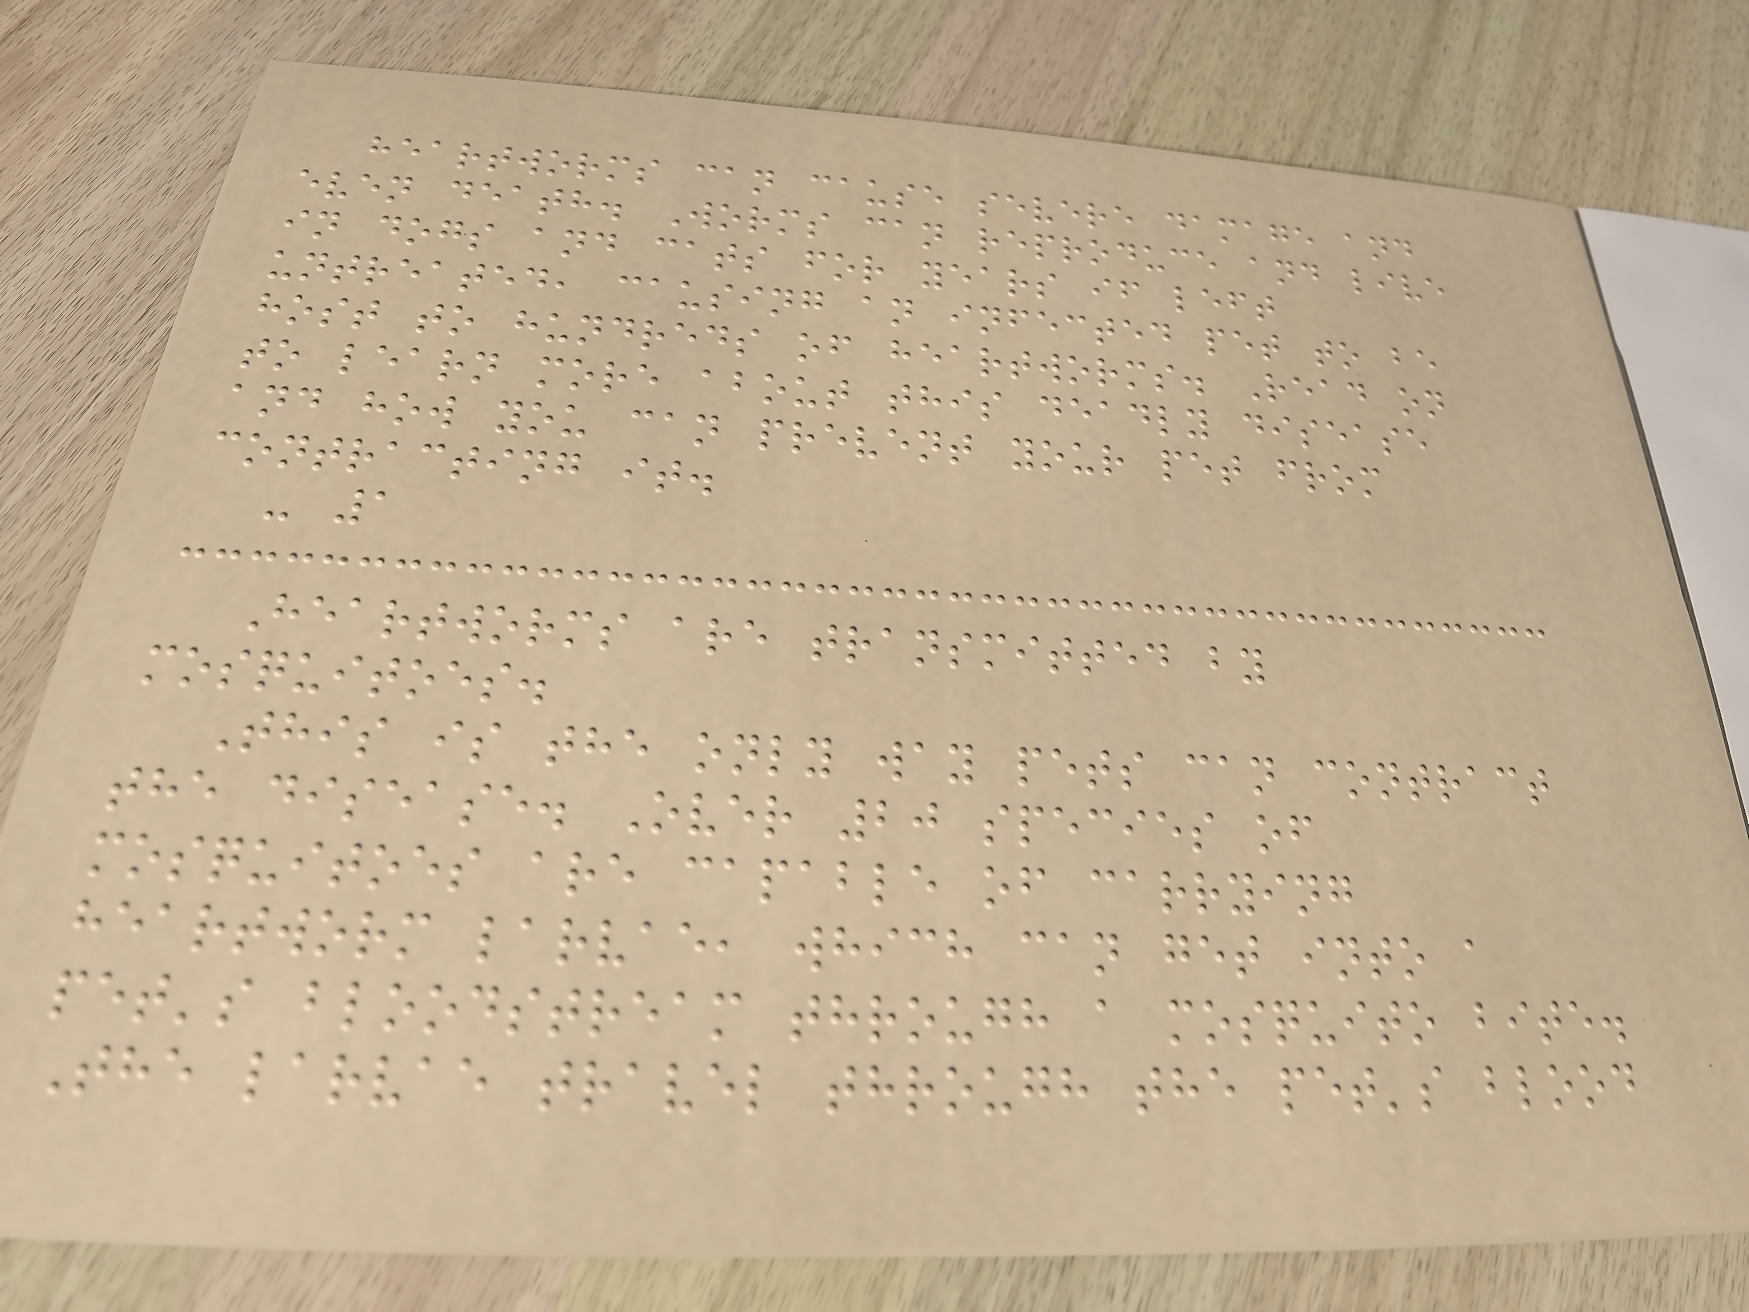heartworms can cause severe damage and
even death. Worms can reproduce and live
in dogs and cats for years if left
untreated, causing an infected pet to be
host to hundreds of heartworms. Read on
to learn more about this deadly disease
and how you can prevent your pet from
contracting it.
- 1
Heartworms are transmitted by
mosquitoes.
This is the only way pets can contract
the disease. Over 20 species of
mosquitoes are capable of carrying
heartworm larvae, which can get into a
pet's bloodstream through a mosquito bite.
The larvae travel through the pet's blood
